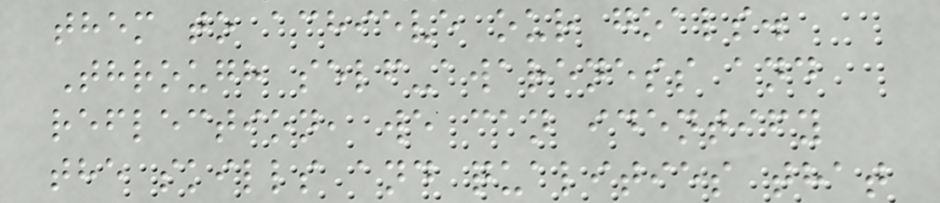them to achieve our goals.
Through self-awareness and
reflection, we can identify
the skills and qualities that
